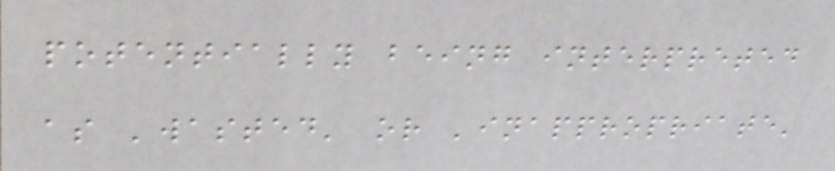potentially being interpreted
as 'wasted' or 'inappropriate'
